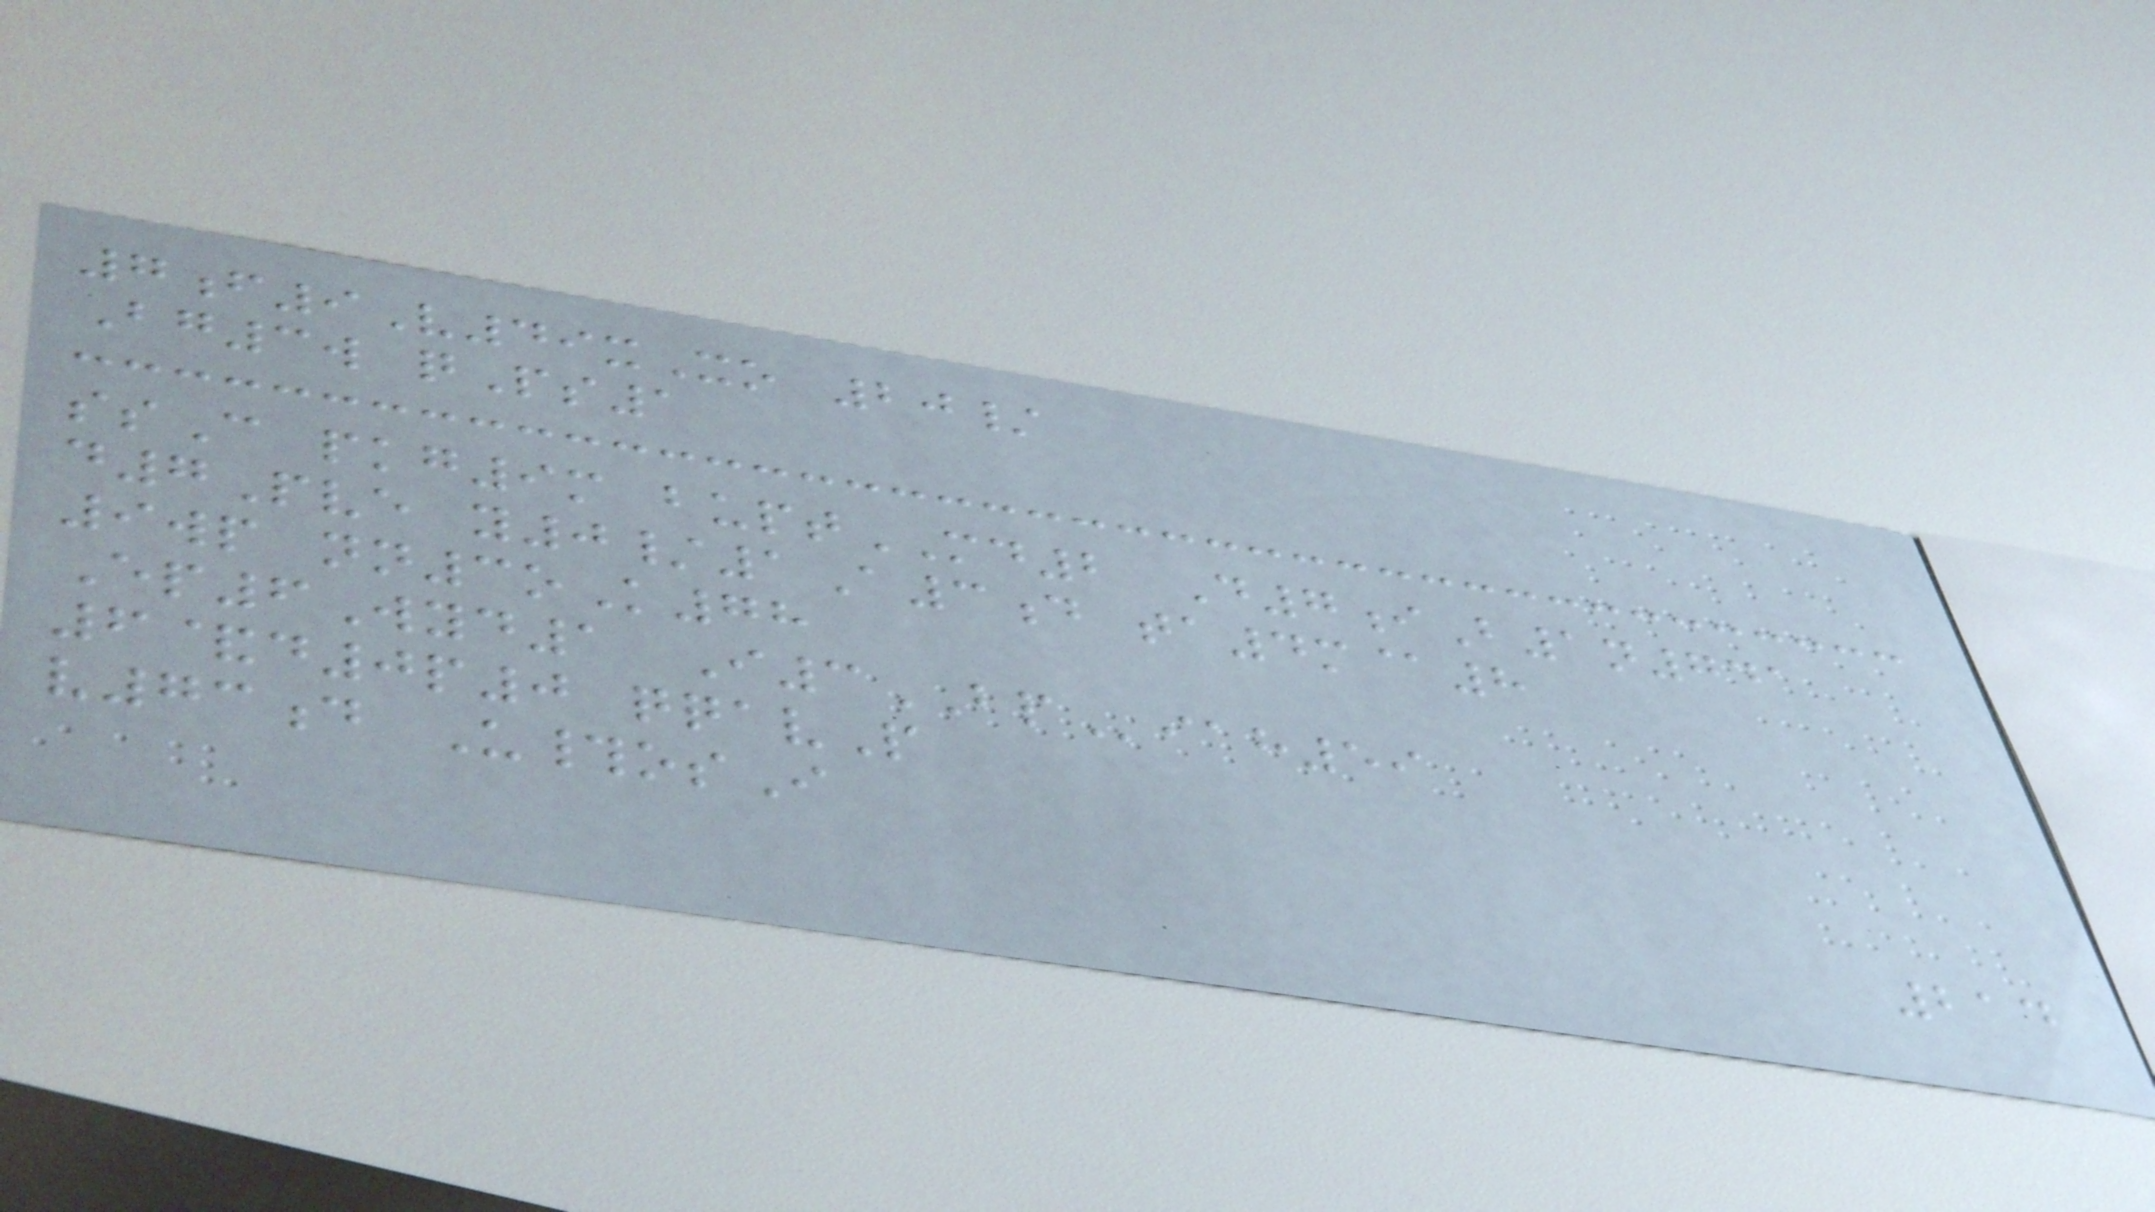7f9V49xXo 20/
Bg3w qPs1
ssC pkg9m buptMD2 D7iB1n741
d7Pve y0/1A3d ta4m@8
9wp nn3oK78
Ep6Wyd1 I3BPiah59
6&d0p0 qqavP
v73d U#osI
214
